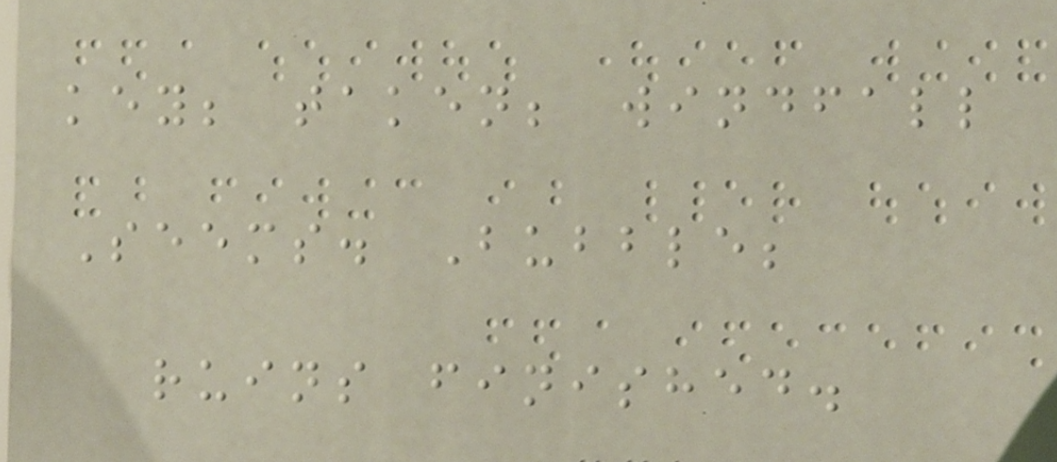key; taken; windfall
Seems. Bubble;
ruins finished.
